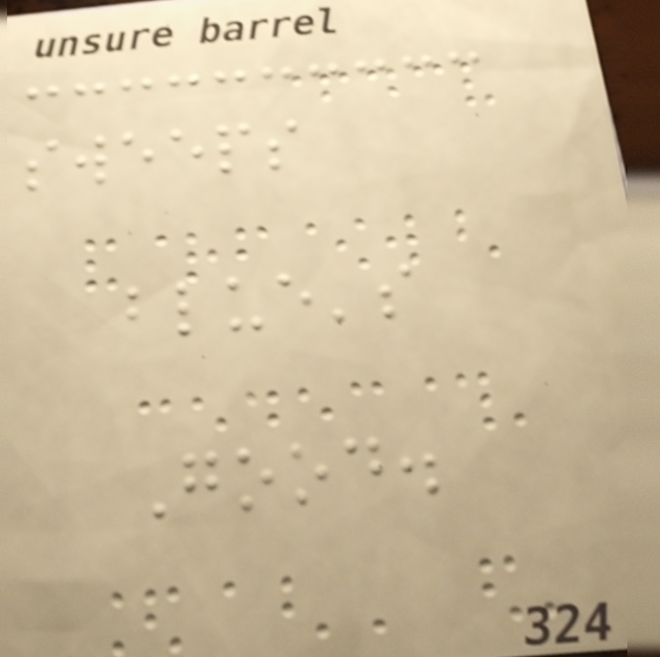sweeps
blue's
Good.
